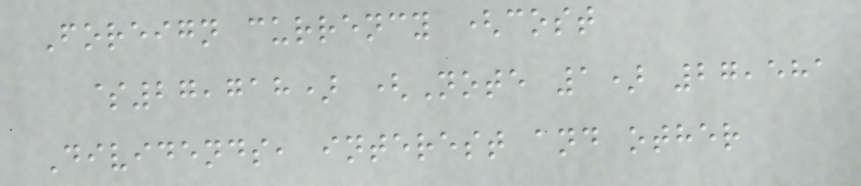Foreign currency (cost
$27,718) (Note 1) 27,581
Dividends, interest and other
